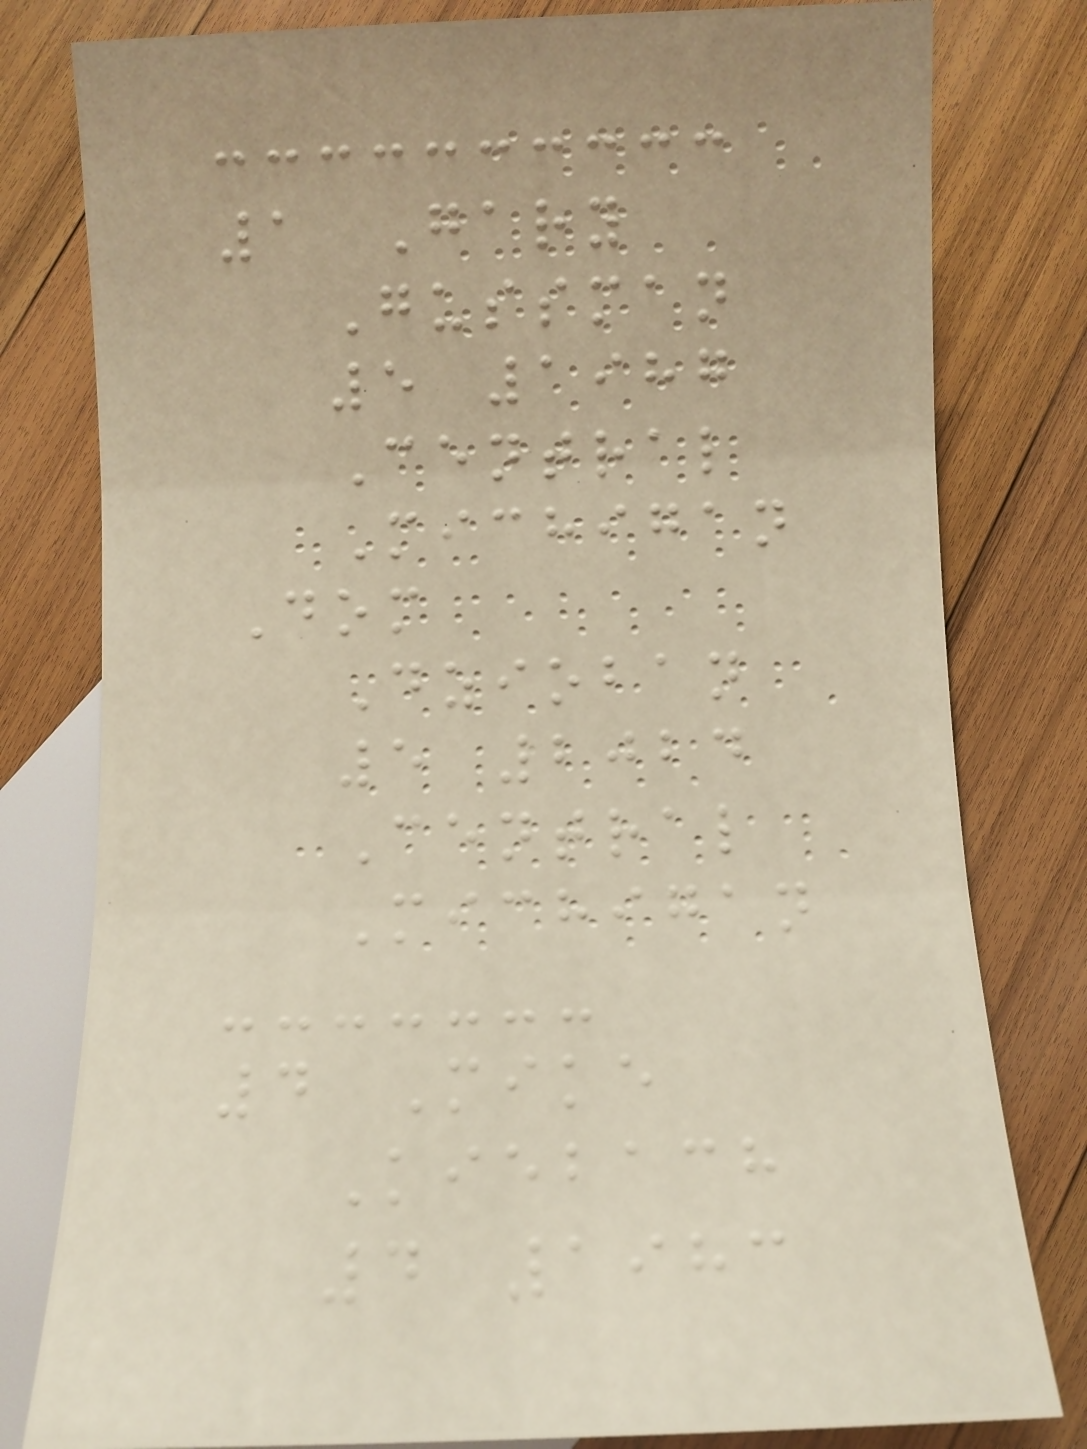1 Gary
Gussman
5 1987
Central
Michigan
Dom
Dzioban
5 2024
Central
Michigan
4 Mike
Kiebach
4 1983
